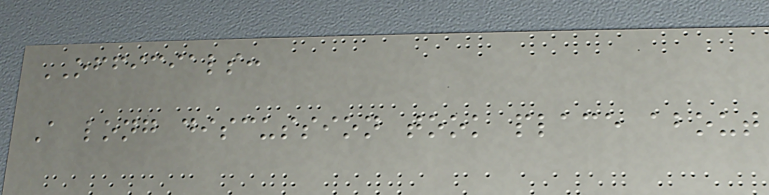OFFICIALS:
A long discussion took place about
